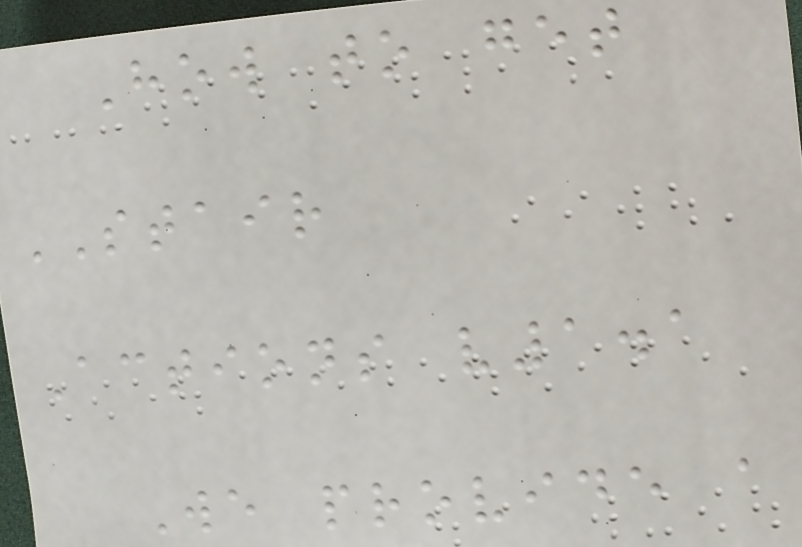How to get
STAIR
Actions v1.1
We provide a
